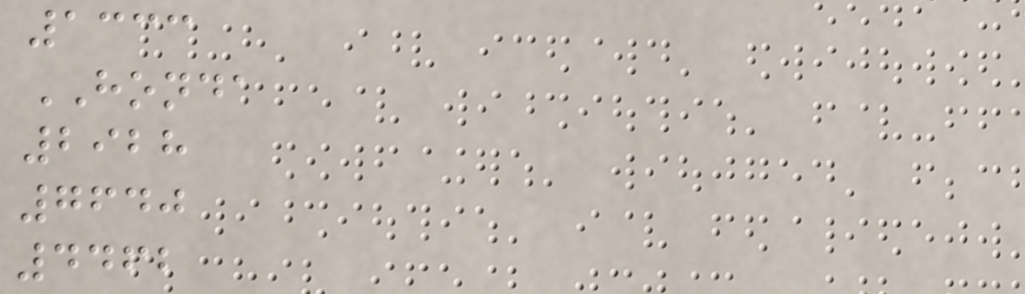1333
HONDA
2928
7640
4462
